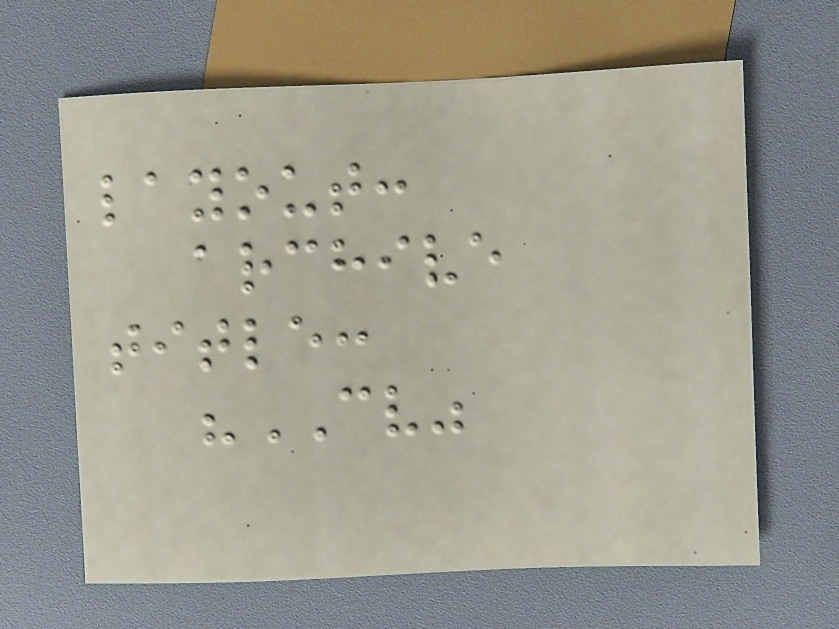layout:
archive
title:
"CV"
